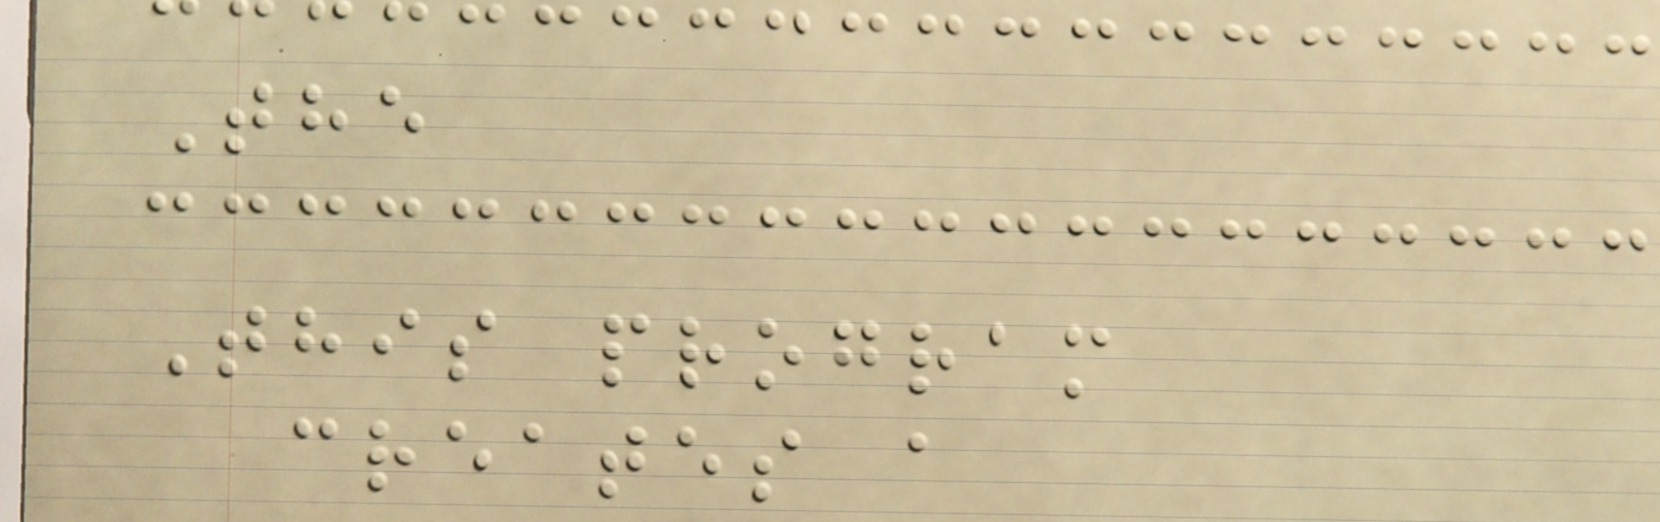The
This program
creates a
